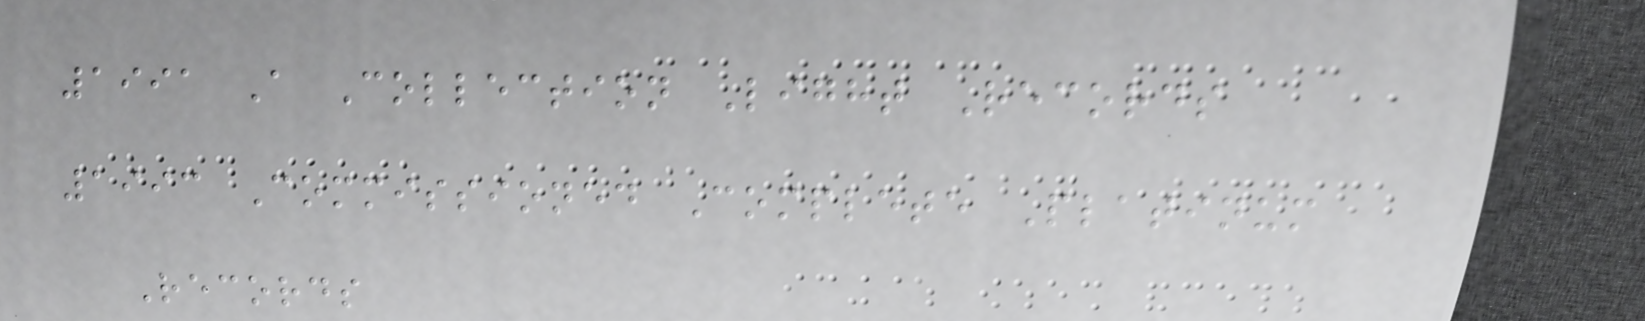1991 A Collection Light Records
1993 Commissioned Complete Platinum
Records
